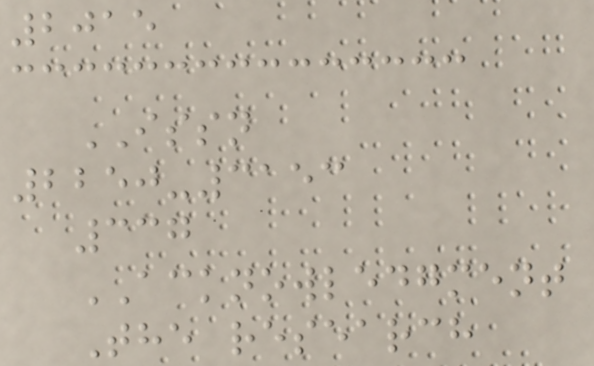2015
ISSN
2250-3153
337
ACKNOWLEDGMENT
The research
